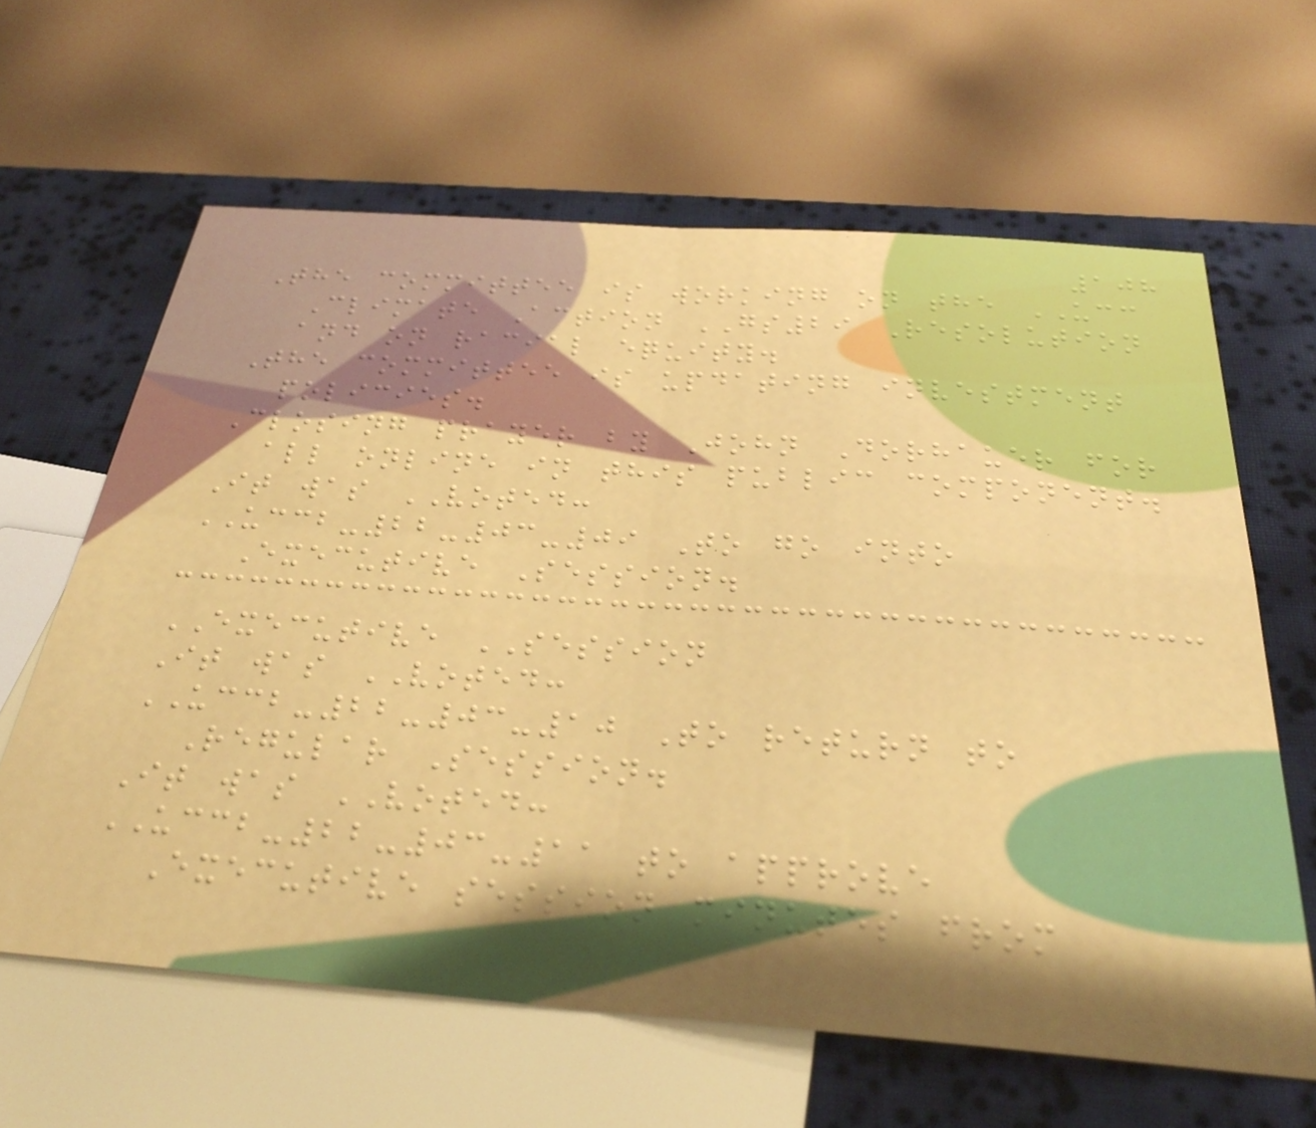108
The committee is working on the UCC
Climate Action GS29 Resolution
and on racial equity.
The committee is updating investment
policies.
Closing prayer by John Dorhauer for
all online in this public component.
It was VOTED:
UCCB-22-03-09 To go into
Executive Session.
EXECUTIVE SESSION
It was VOTED:
UCCB-22-03-10 To return to
Regular Session.
It was VOTED:
UCCB-22-03-11 to approve
Executive session minutes from
